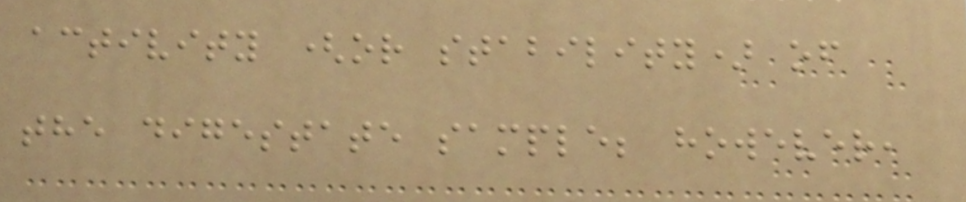activity (or stability) of
the digestate sample; however,
